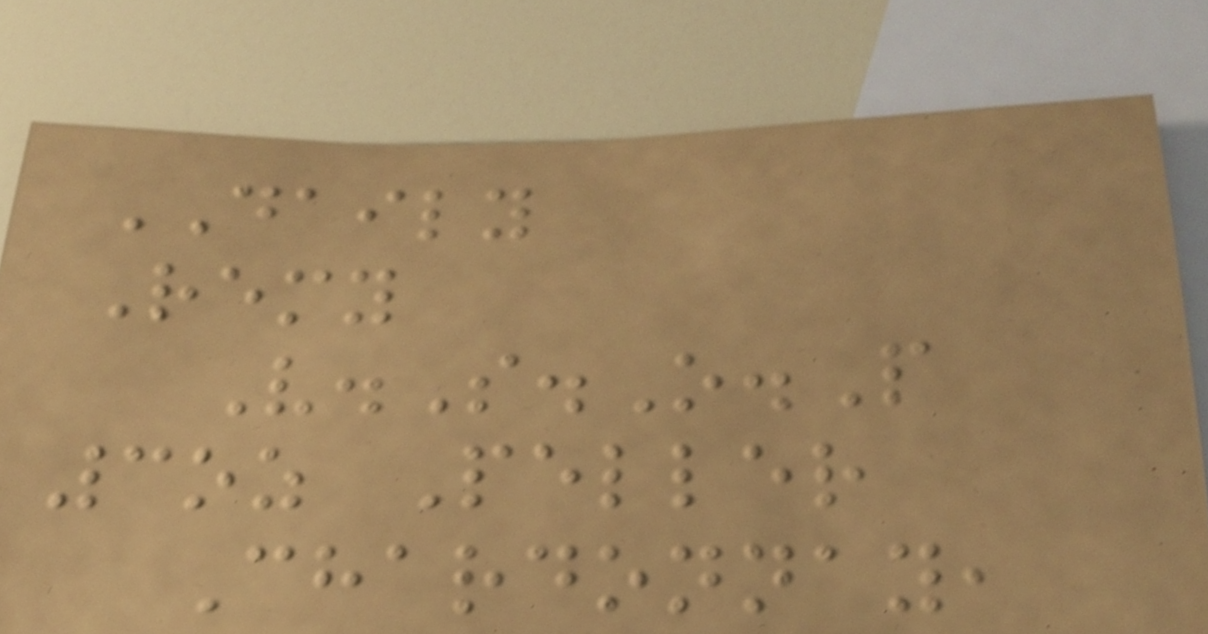DAILY
Remy
V.S.O.P
3oz Peller
Chardonnay,
